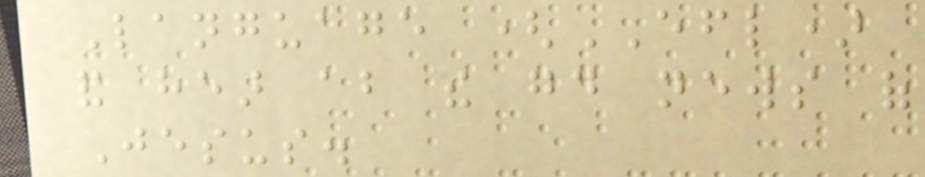Language (EFL)
and hear about the good news of
Jesus.
